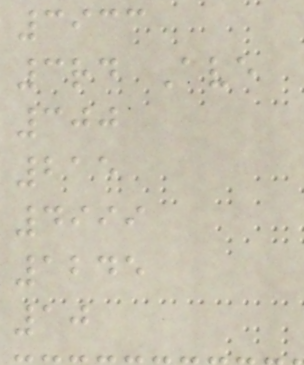3933
3rd Ave
300
215
4999
1245
10
